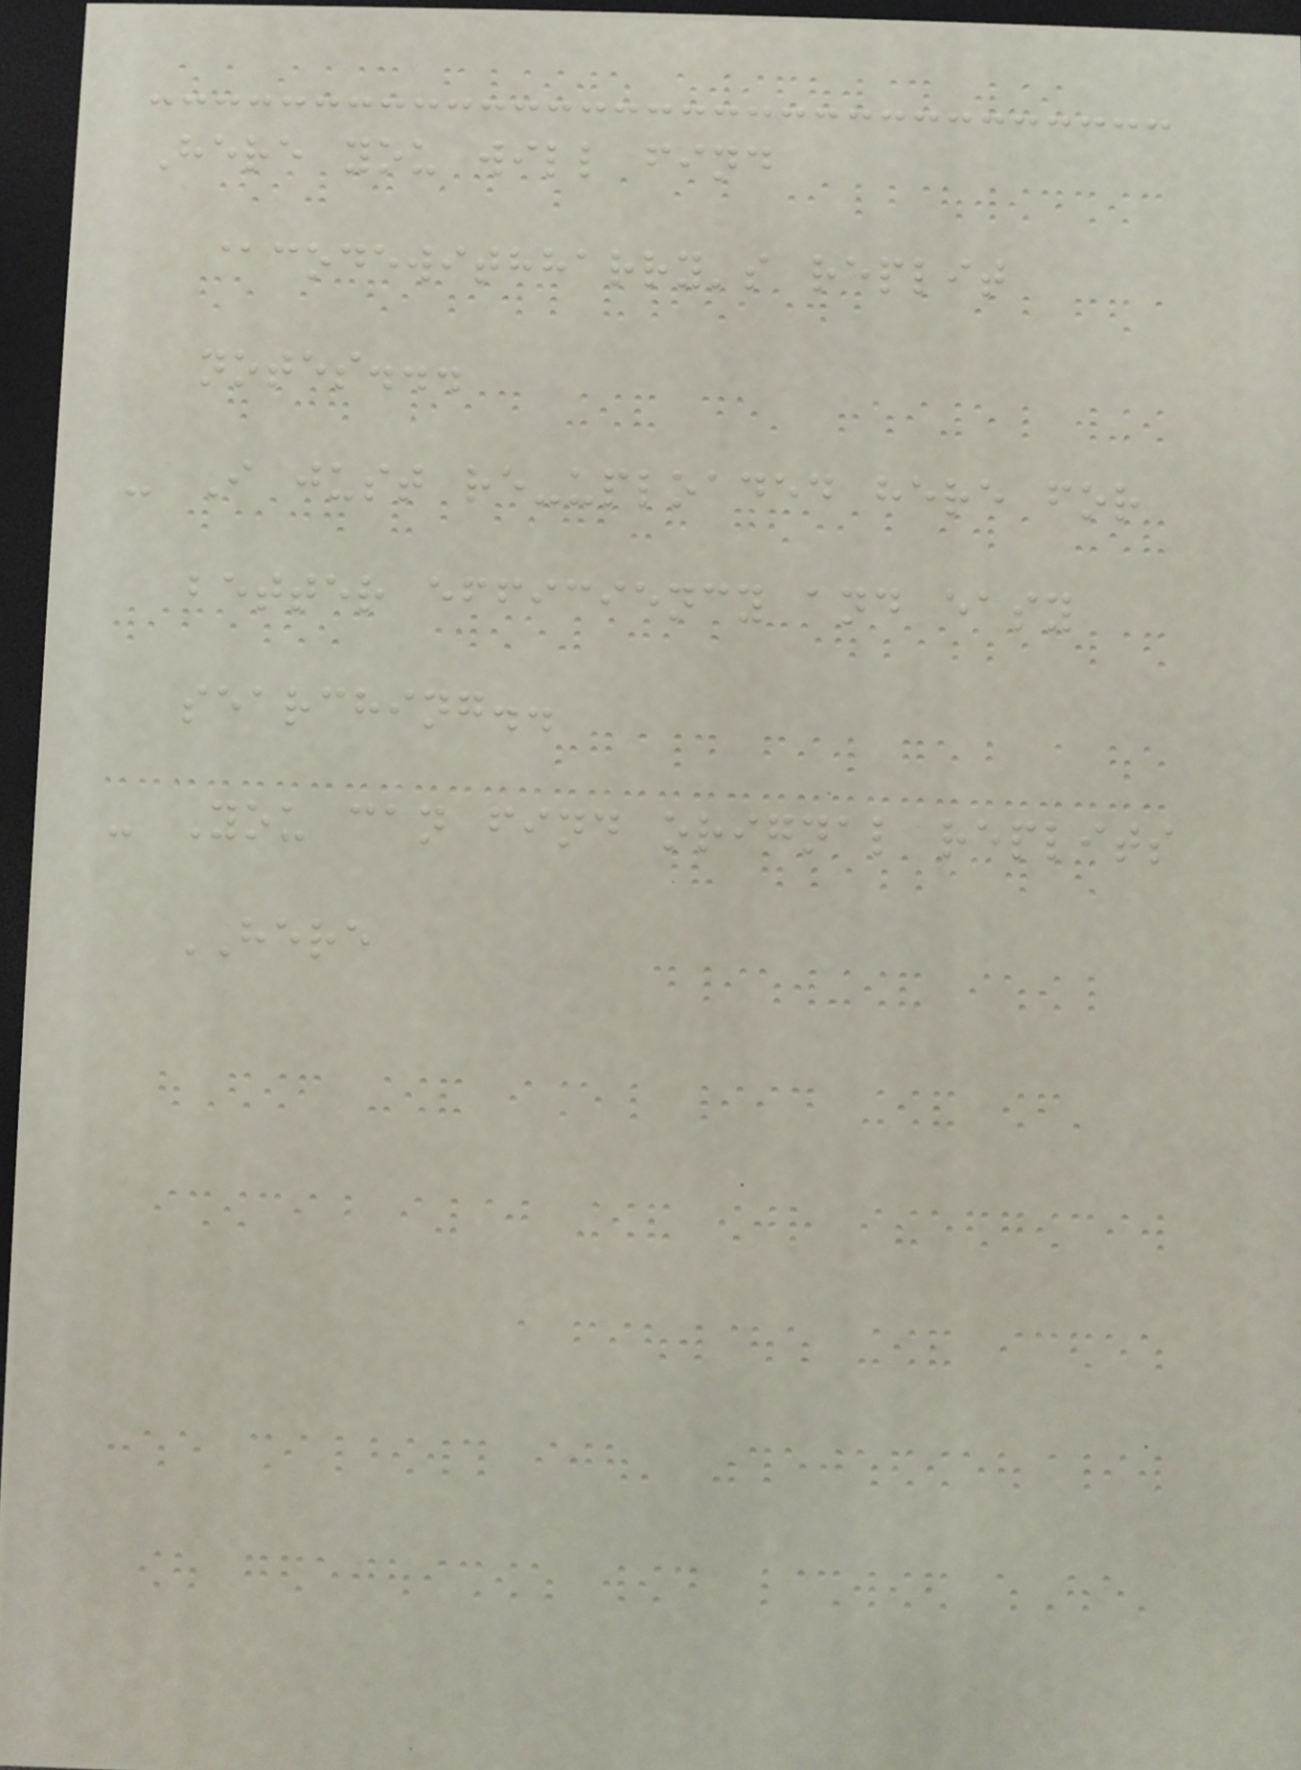Here you will find
@codewithharry's replit
notes...
- I just re-uploaded here for
better efficiency and easy
searching..
- You can find orignal replits
HERE
